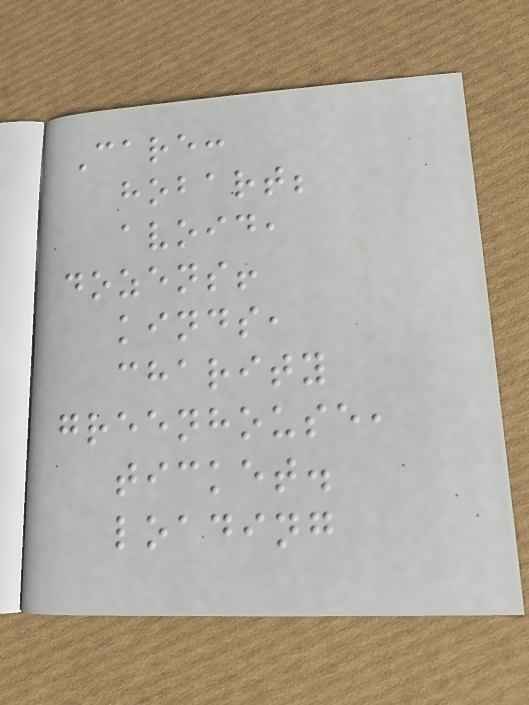Care:
hobart;
avoid,
dozens!
kinds,
charity
greenhouse,
ticket.
loading
